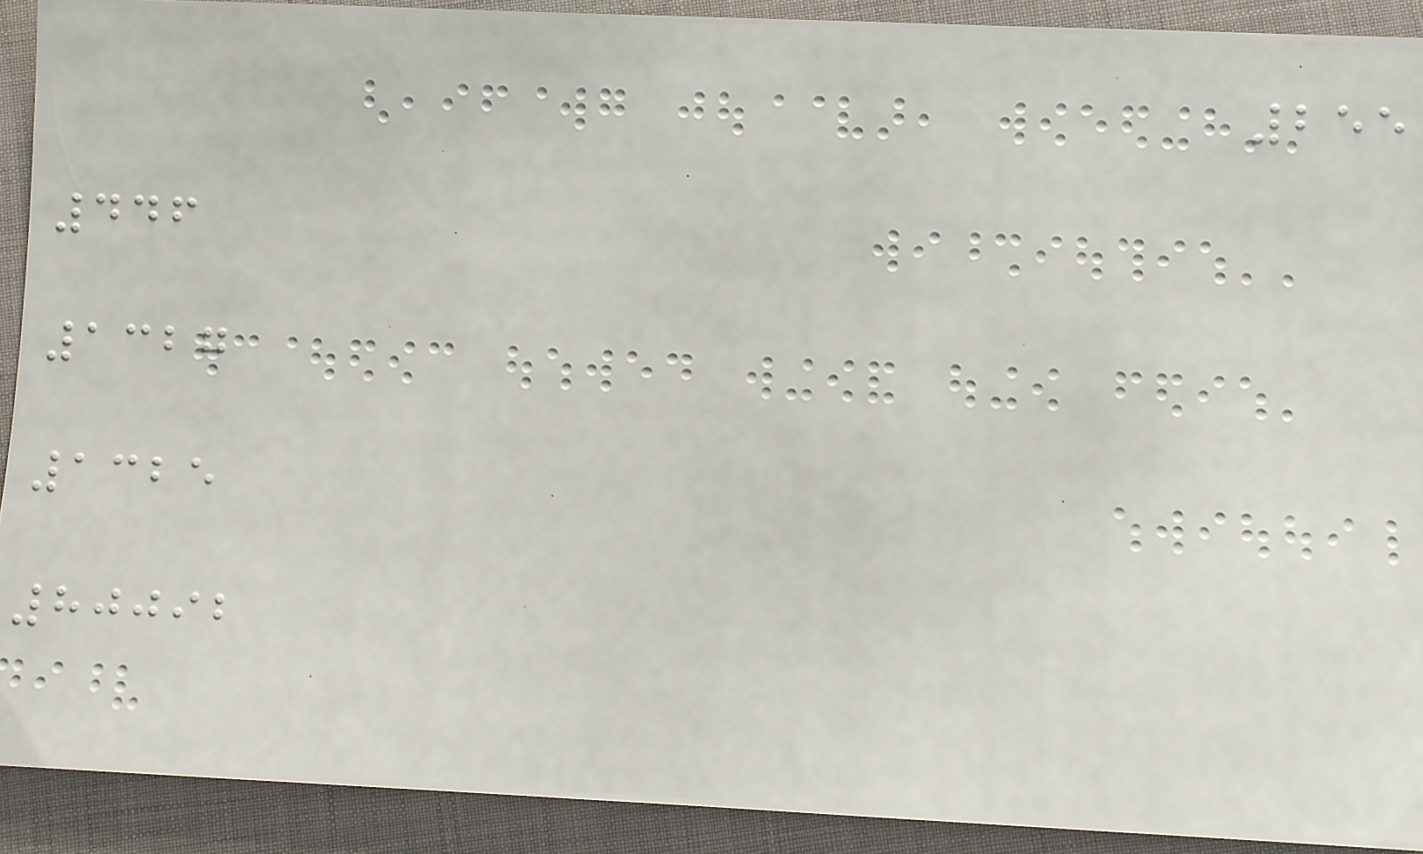255
446
1327
1325
80092
